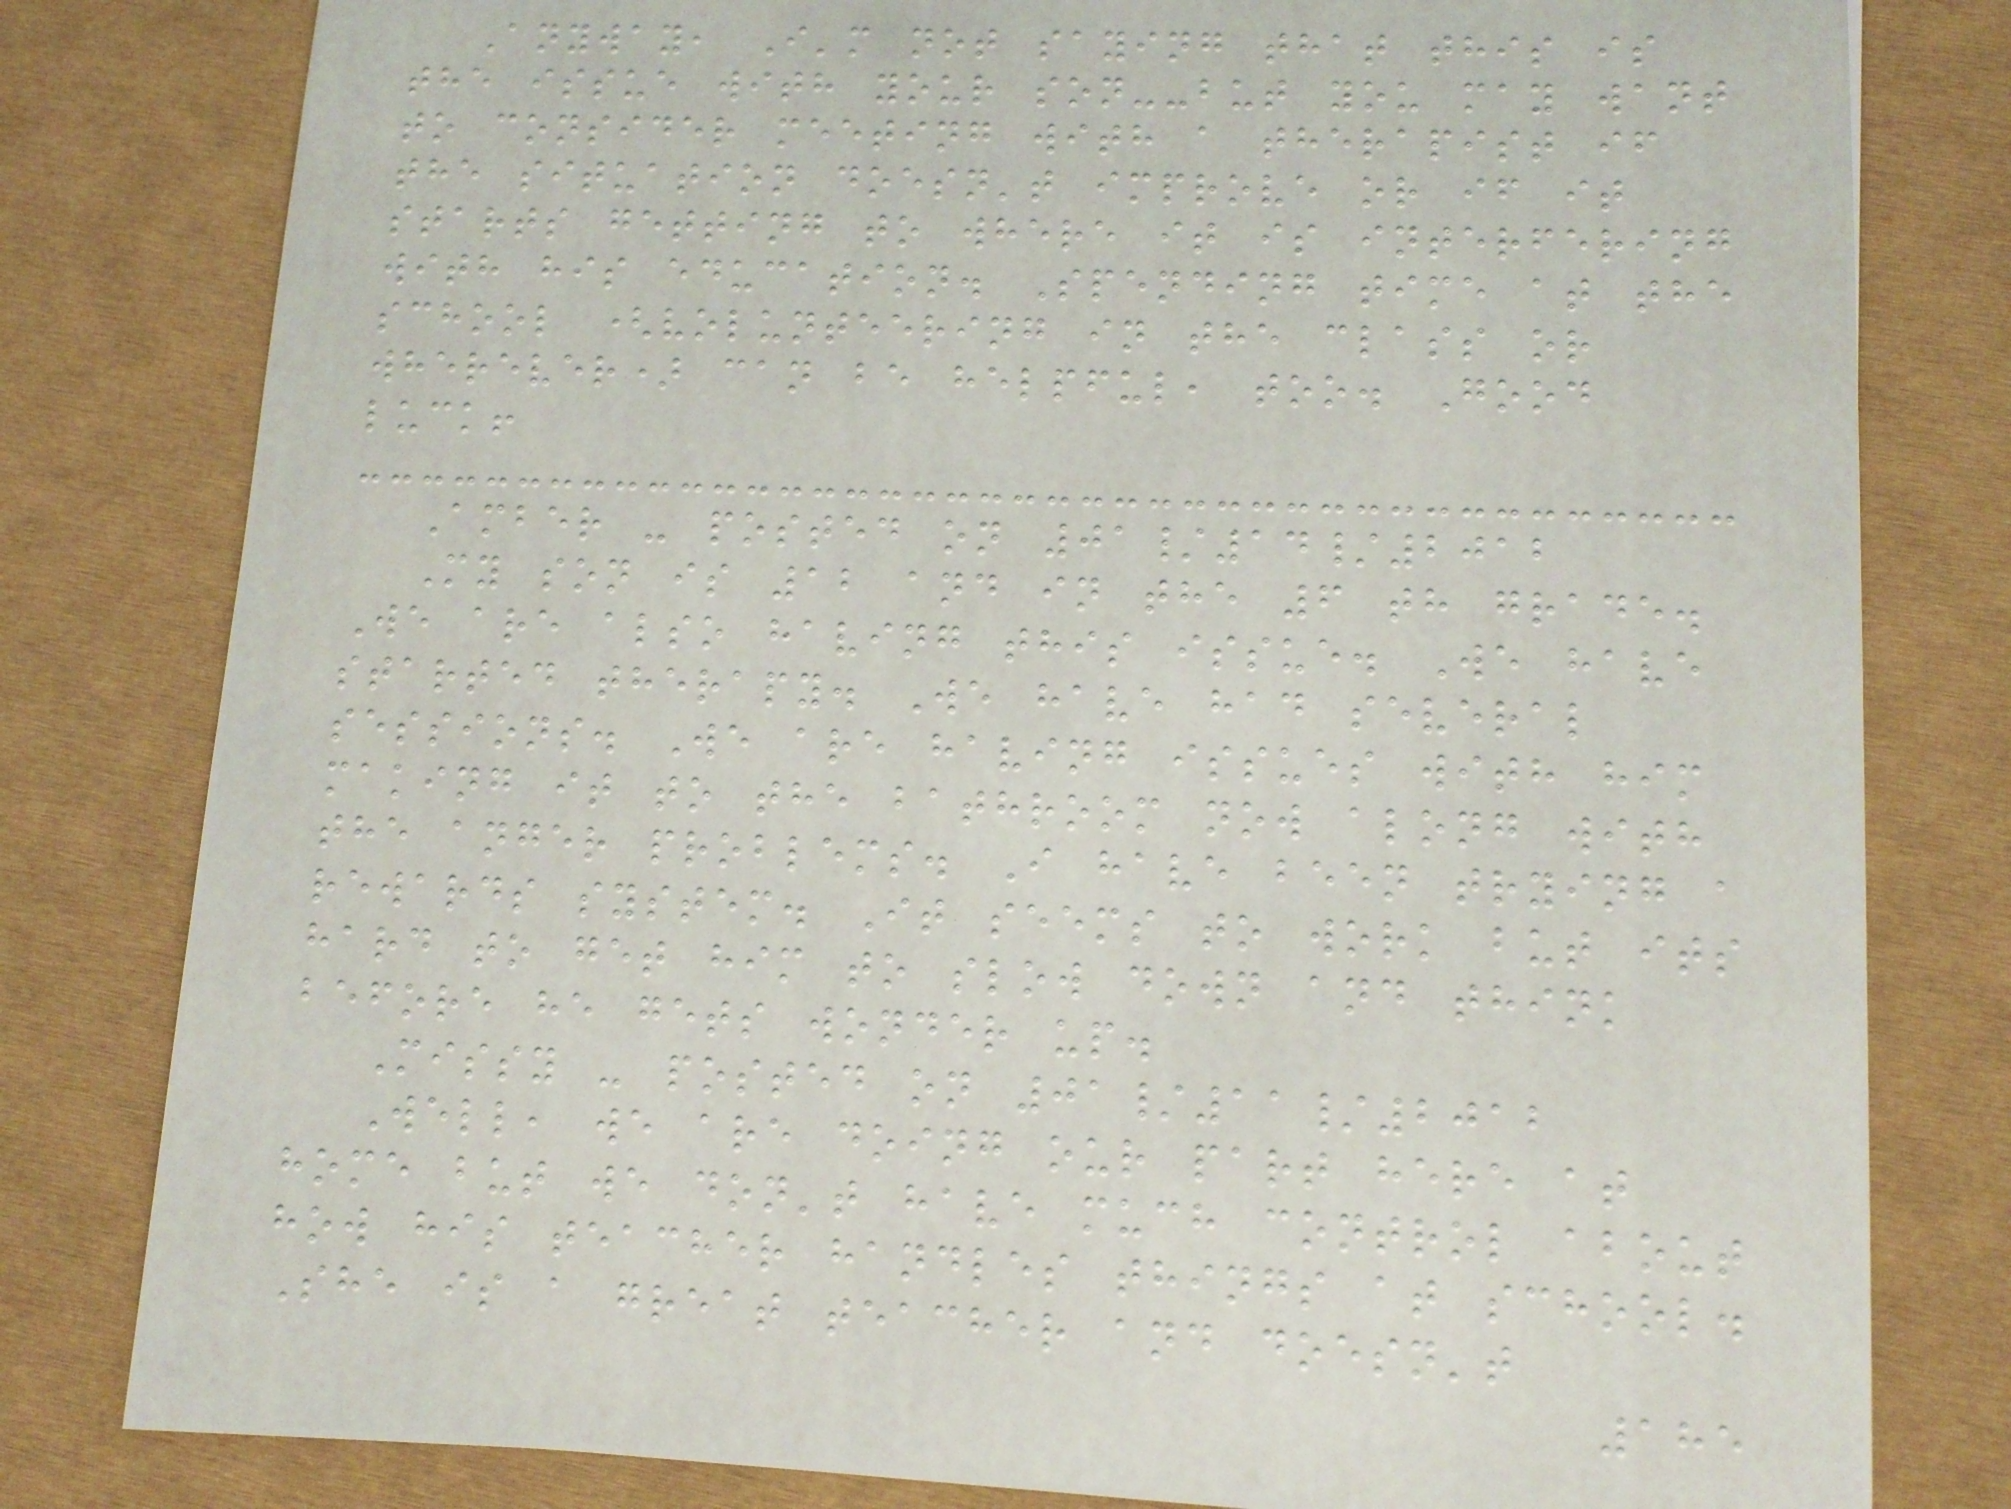Anyway, I'm not saying that this is
the issue with your son--but you may want
to consider meeting with a therapist if
the situation doesn't improve or if it
starts getting to where it is interfering
with his education. Spending time at the
school (volunteering in the class or
wherever) can be helpful, too. Good
luck!
Amber - posted on 01/14/2012
My son is 12 and in the 6 th grade.
We are also having this issue. We have
started therapy. We have had several
sessions. We are having issues with him
making it to the bathroom now along with
the anger problems. I have been trying a
rewards system. It seems to work but its
hard to get him to slow down and think
before he gets wonder up.
Missy - posted on 01/11/2012
Well, we are doing our part here at
home but we don't have much control about
how his teacher handles things at school.
She is a great teacher and doesn't
185
